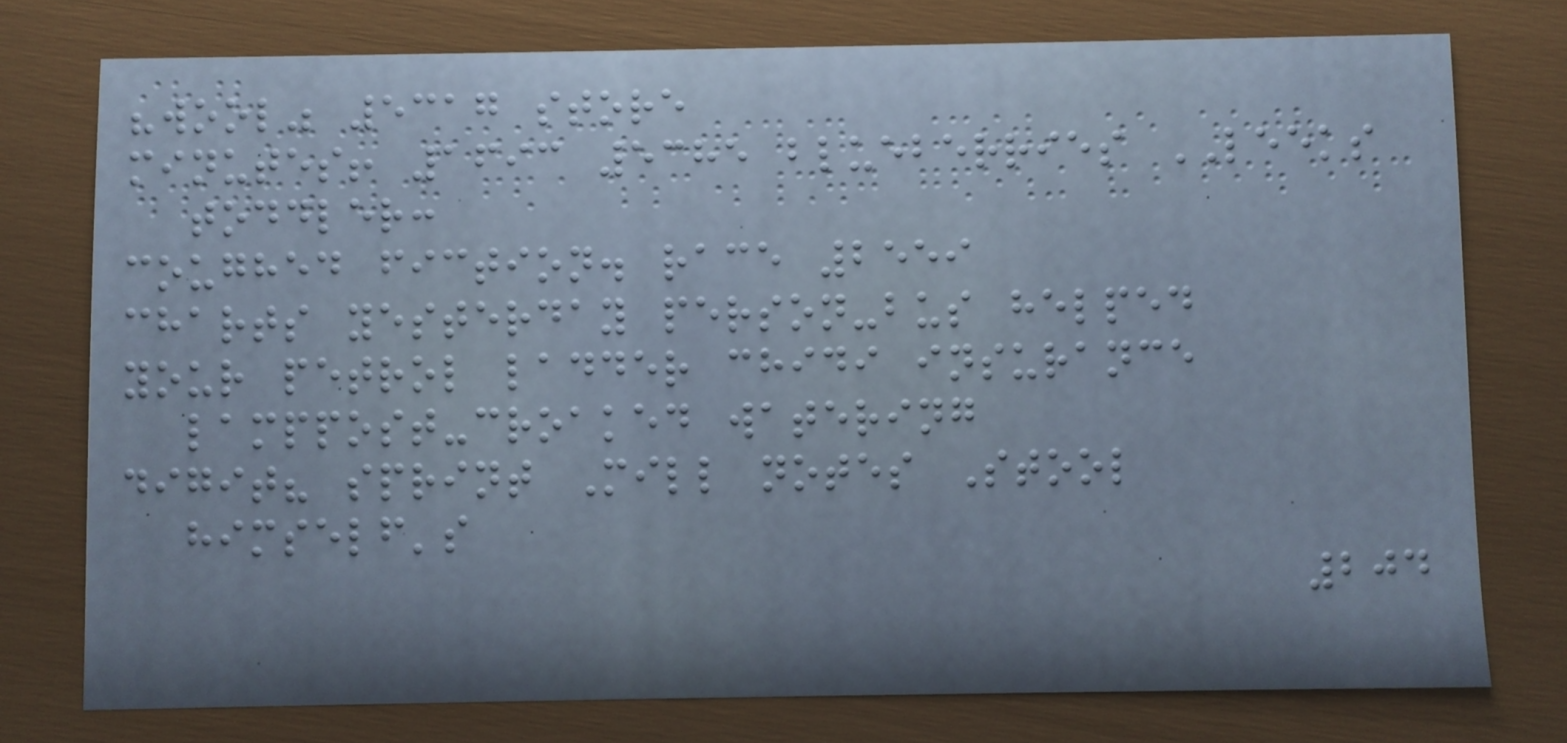"wool" 5317 store
minutes! 1693 5385 blueberries LEEKS
toddler:
coughed fiction. race 2559
charts yesterday person-bus helped
your petrol ladder chidi insurance
lamppost-croaked watering
digit? sprint Mill notes Stool
himself's
204
